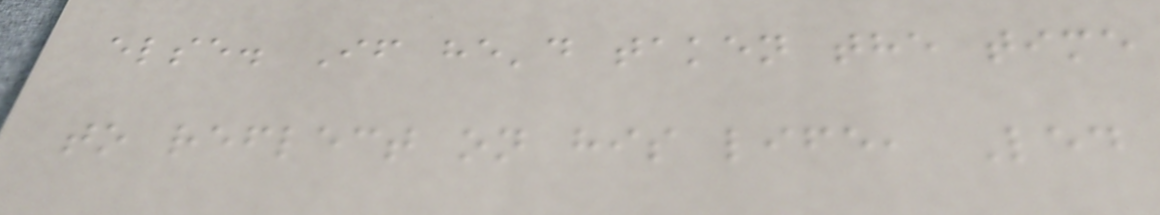else. If he'd taken the time
to reflect on his life, Led
